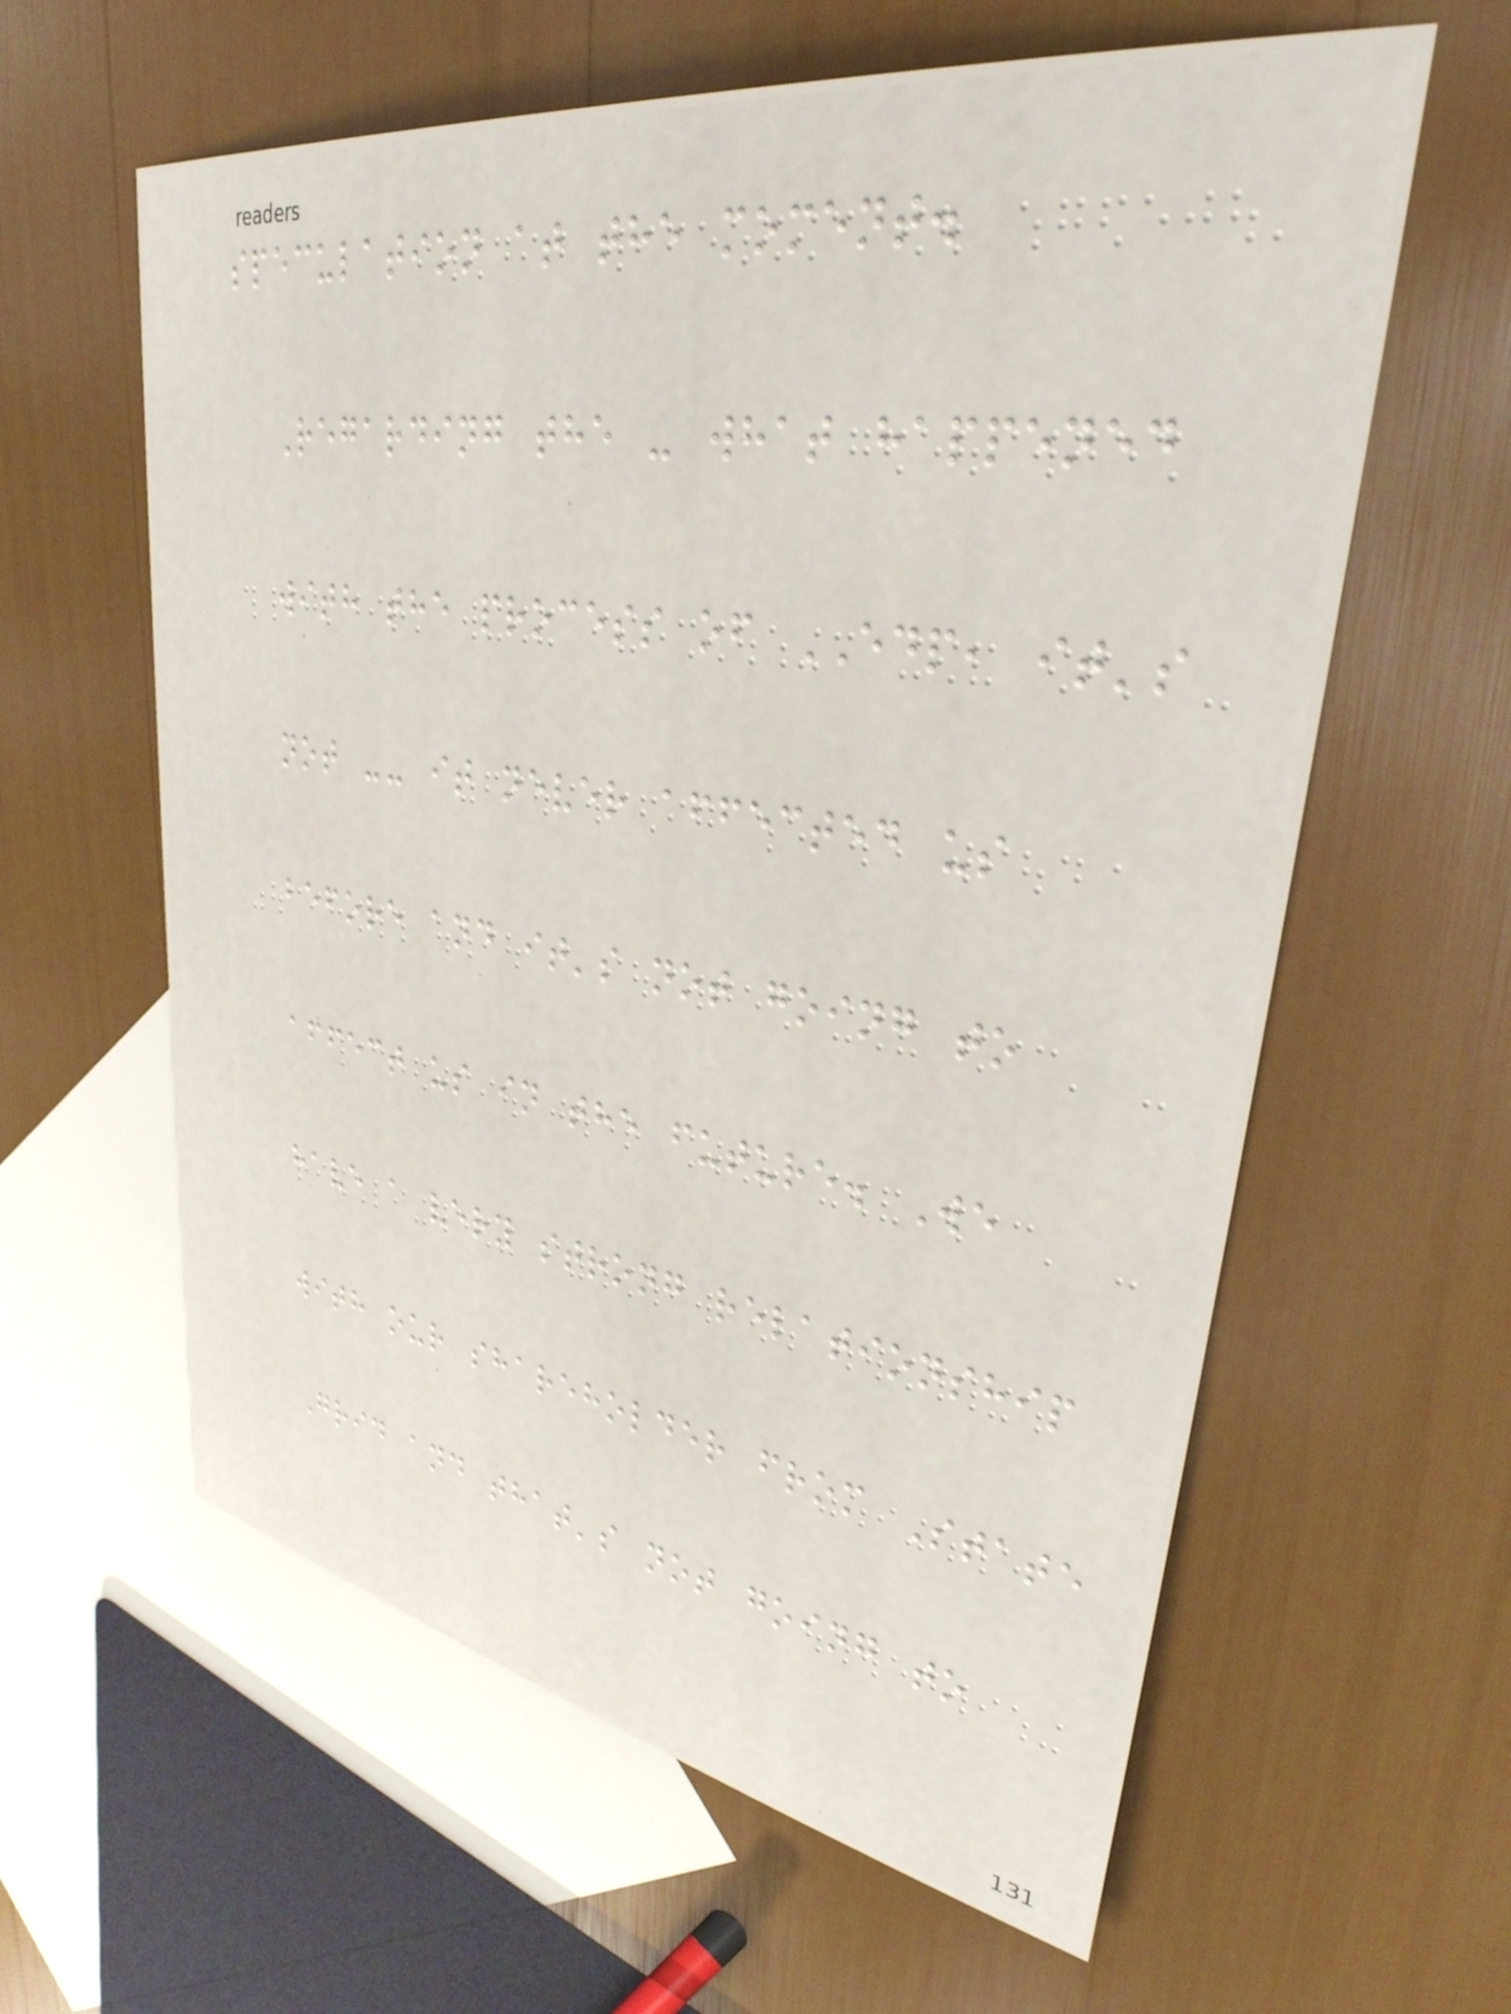speculation at the moment.
Regarding the - what happened
with the process of EDP, it's
not -- it never affected us
before and it's not going to
affect us in the future. We
have a very strong relationship
with our shareholder from State
Grid and that's not going to
